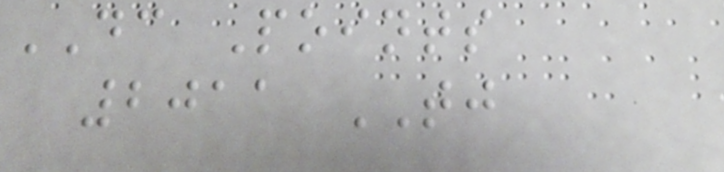DC Points
2011 TJ
